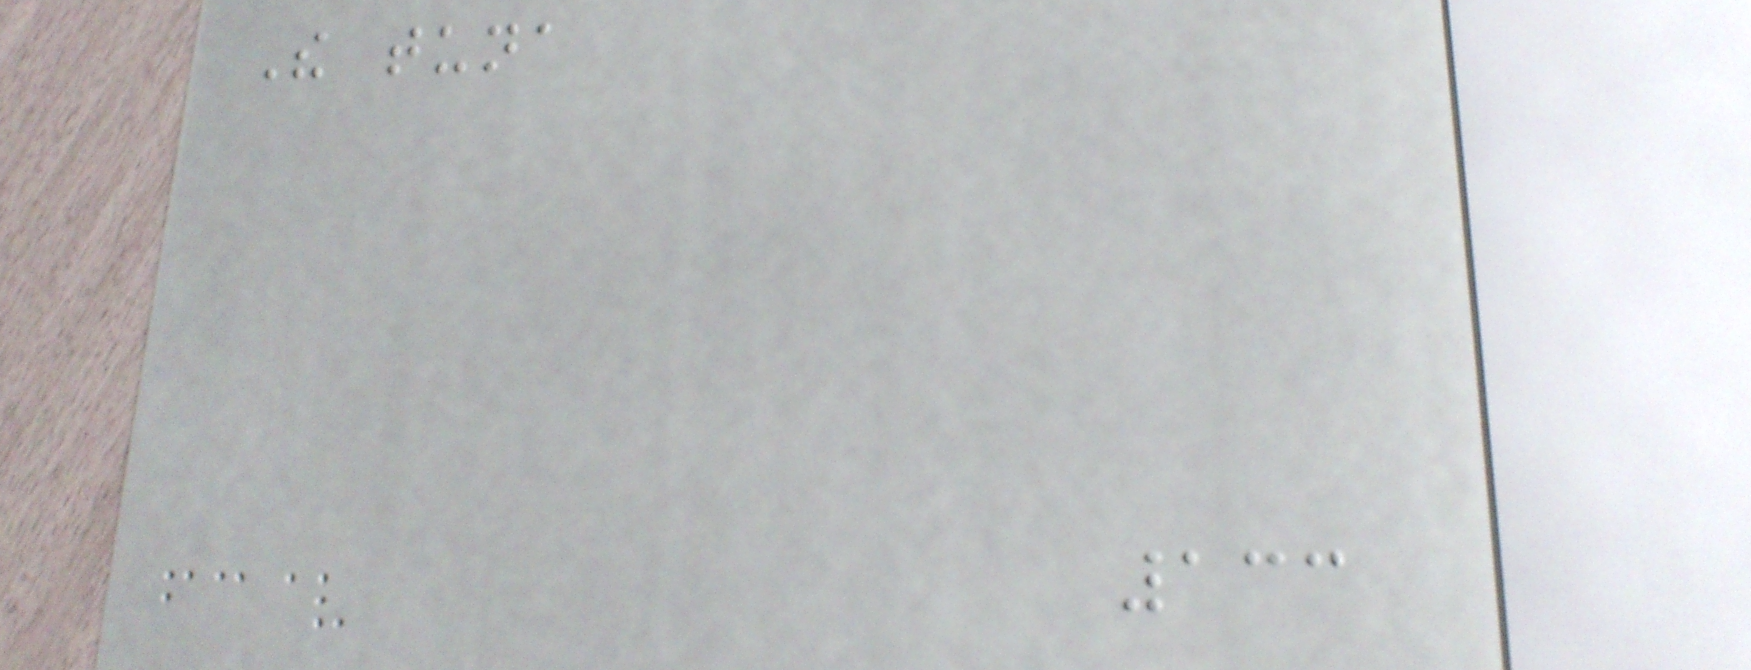The tuna
133
